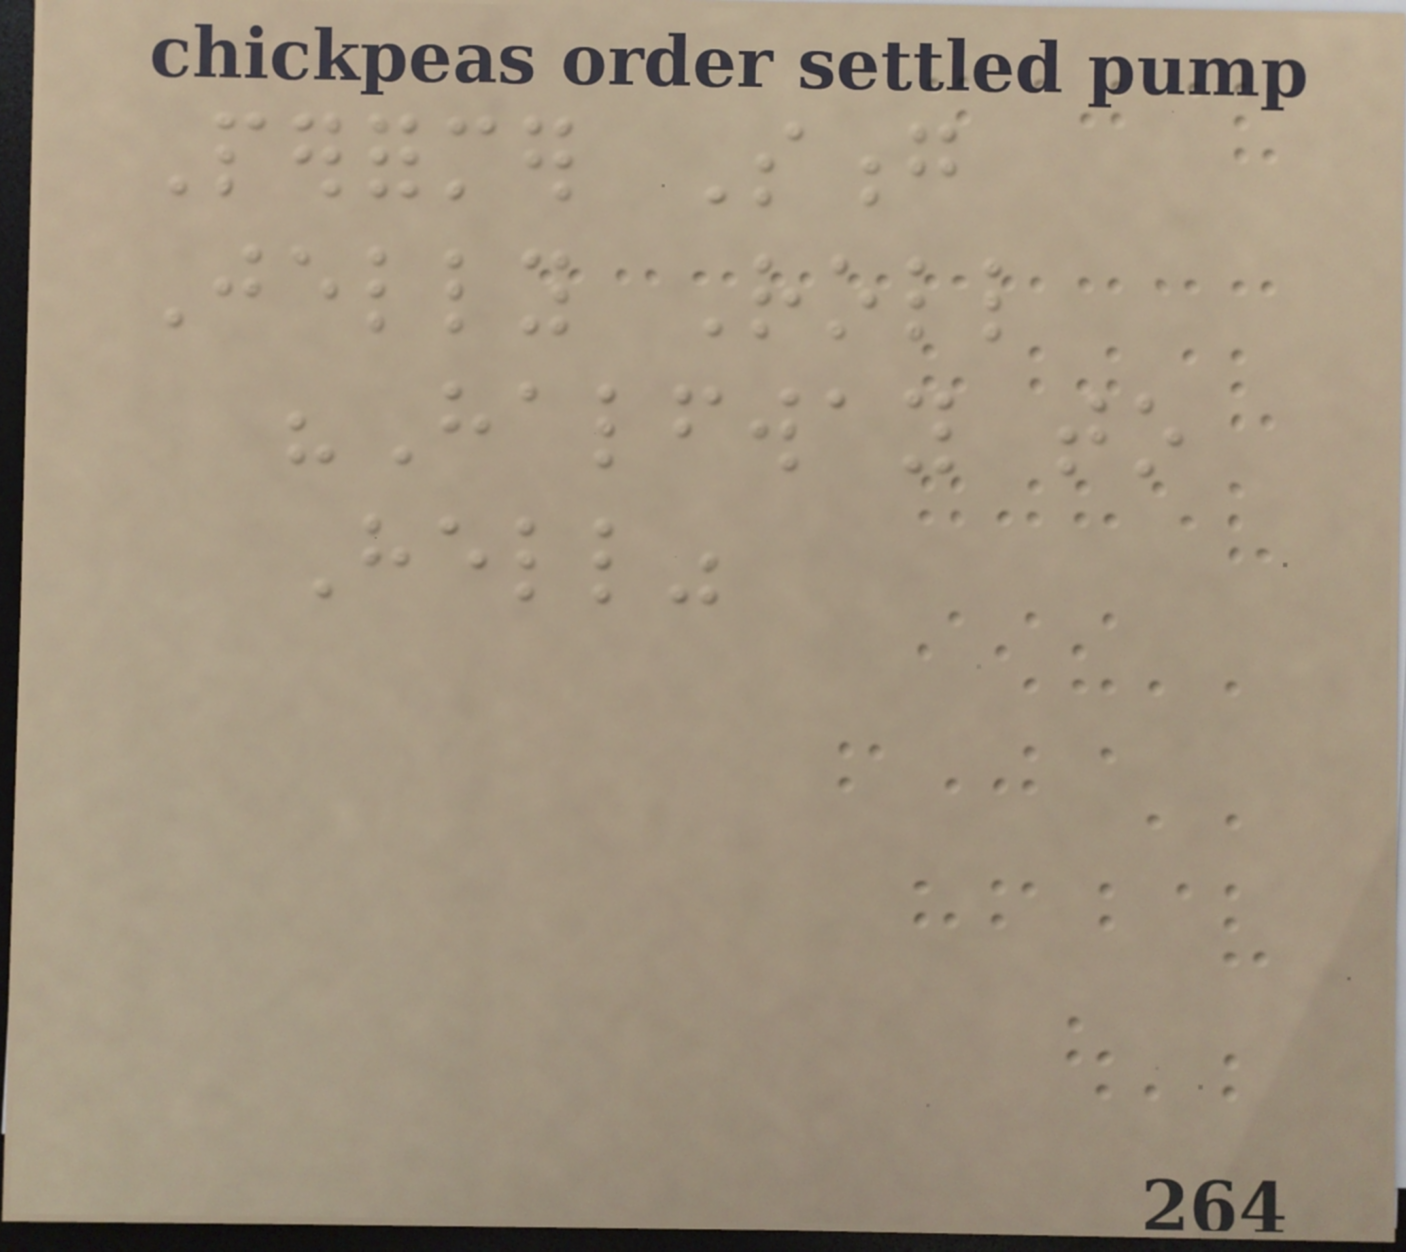Performer Song
Jelly Roll
"Halfway to
Hell"
